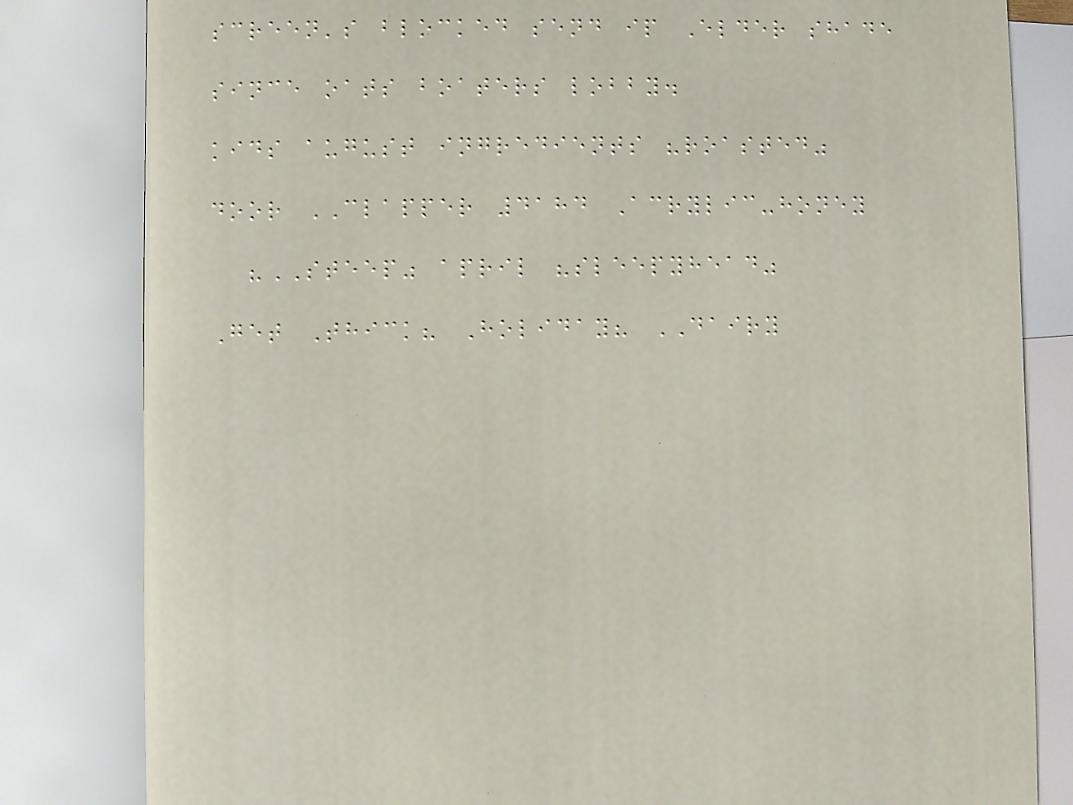screen's blocked send ip Elder shade
since oats boaters lobby.
kids august ingredients "roasted"
door CLAPPER 4184 Acrylic-honey
"STEEP" april "sleepyhead"
Get Thick? Holiday? DAIRY
